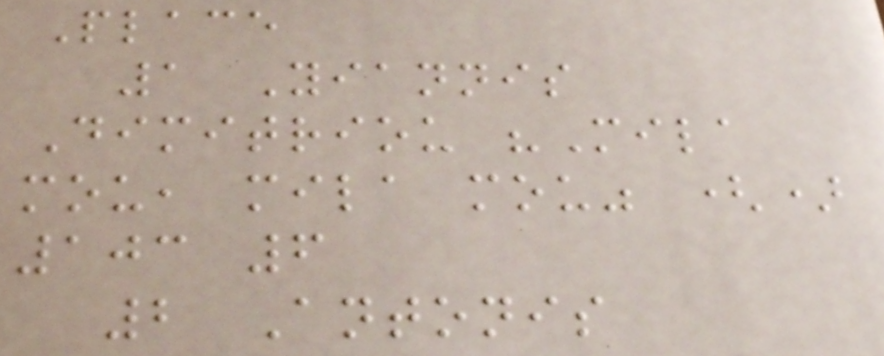Place
1 Yiannis
Dimitriou "Mila
mou, mila mou" ()
103 6
2 Antonis
